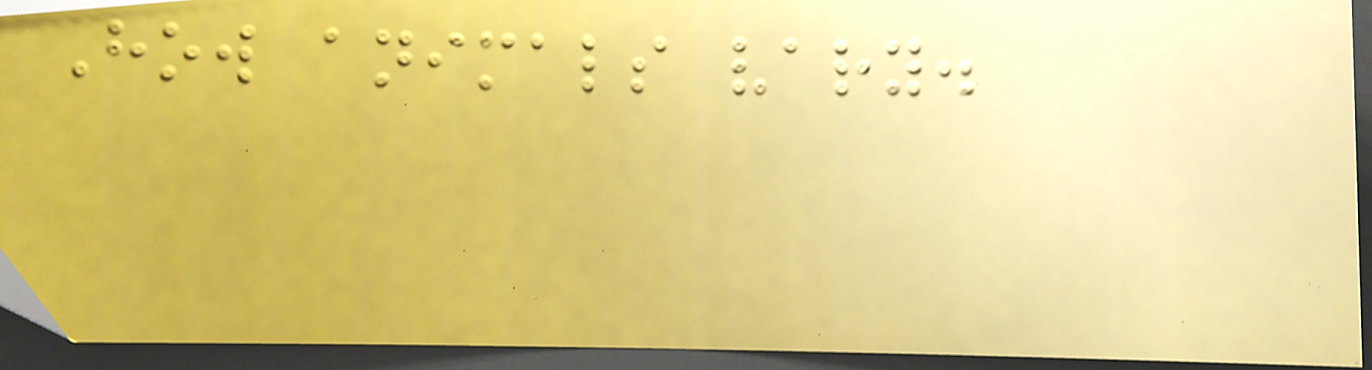How animals vary.
